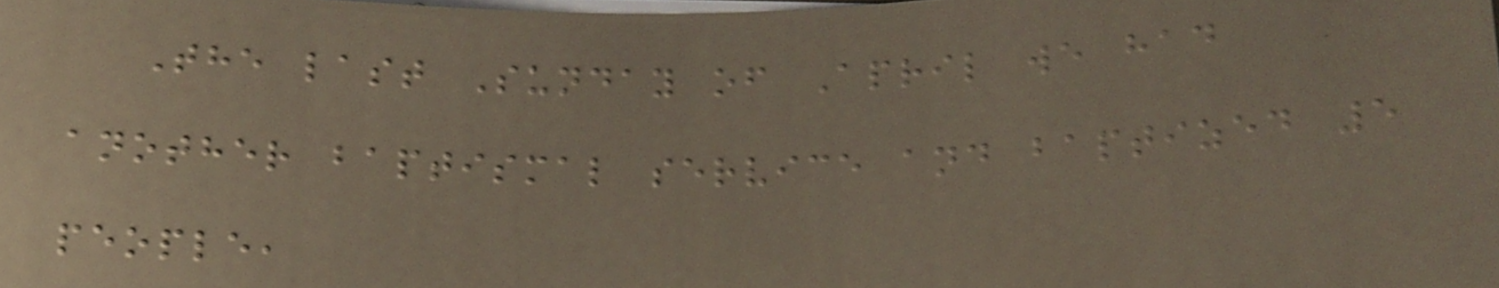The last Sunday of April we had
another baptismal service and baptized 5
people,
